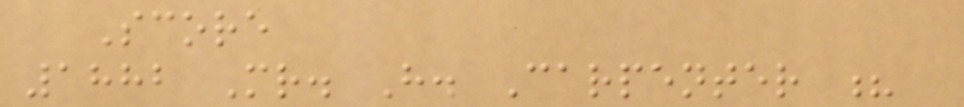Score
1882 Mr. H. Carpenter ?
